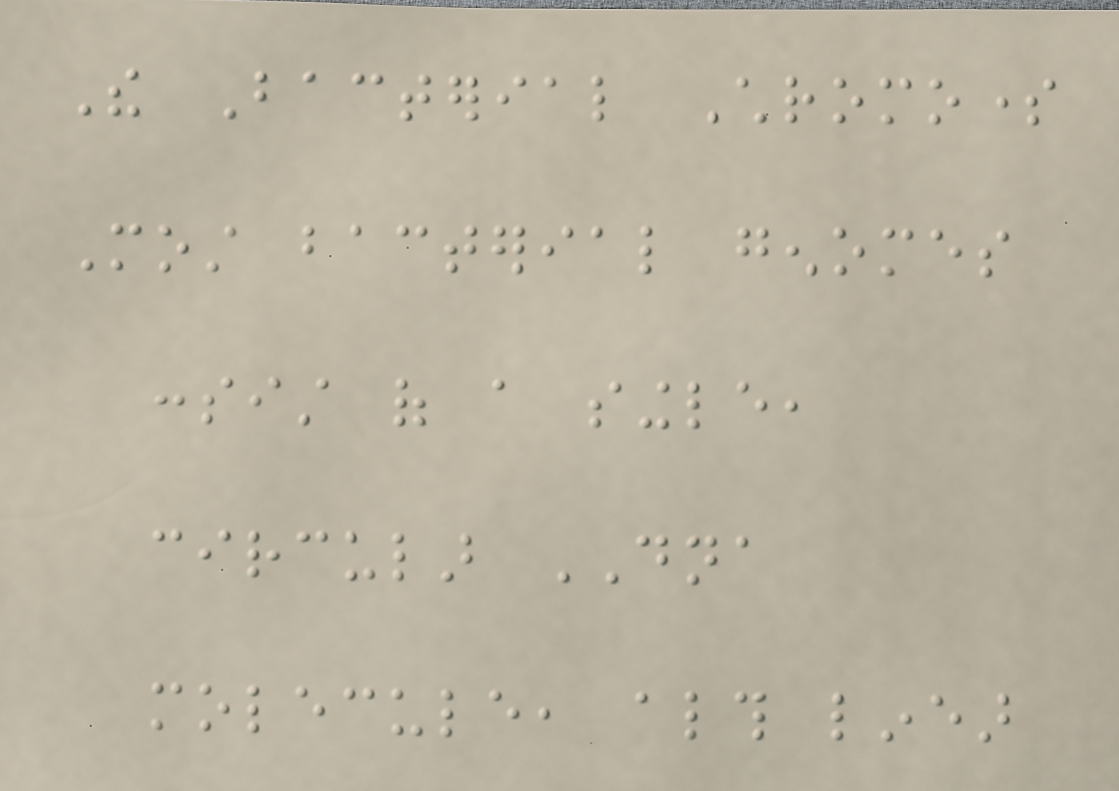The Bacterial Chromosome
Most bacterial genomes
consist of a single,
circular DNA
molecule, although linear
